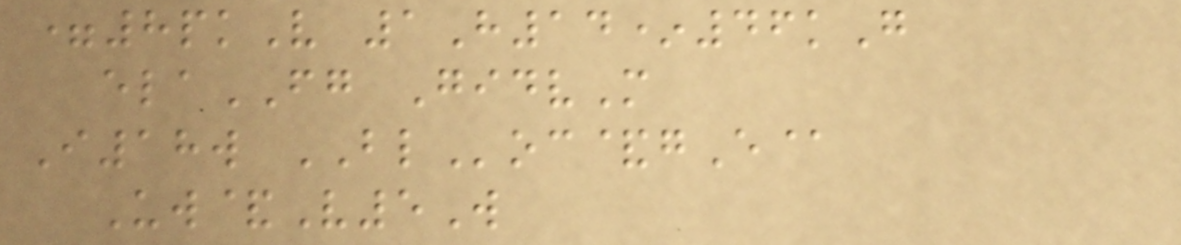=8pkV 1H14*46kG
elaFG GidvM
I18w BLoc&gE@
Uw&V5W
